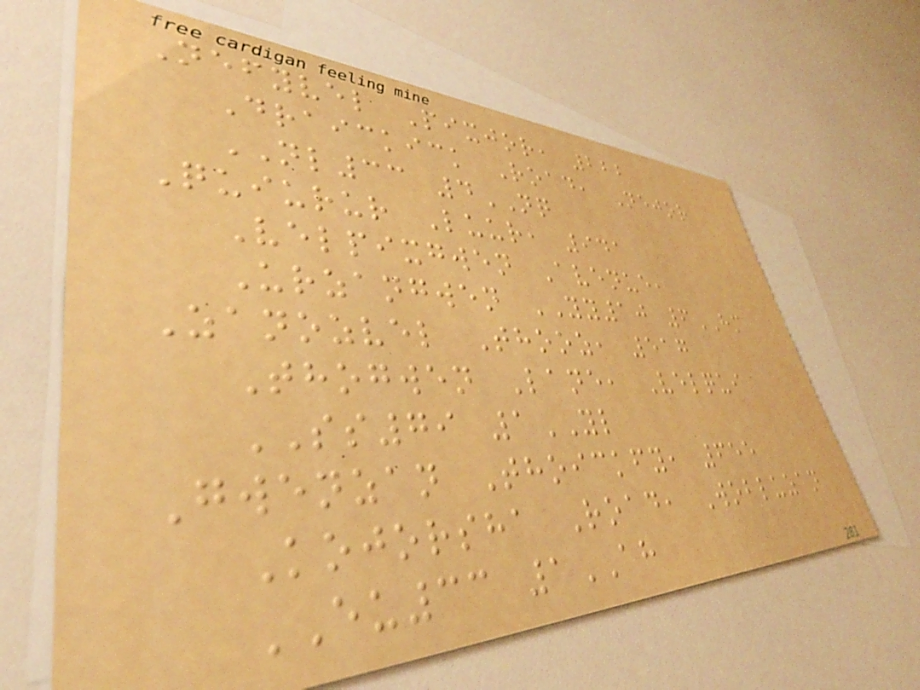Nefyvel Pixjor, 222
Draickick Road, Nejor
NL33 4NQ
Quiurur Luur, 941
Velpixgwen Avenue,
Urzangwen YY10 6HM
Zanozvel Thooz, 517
Thogwen Lane, Velqui
SS79 1YL
Gwenzan Thoickfy, 655
Kojorsha Road, Wobluzan
EU33 1AH
